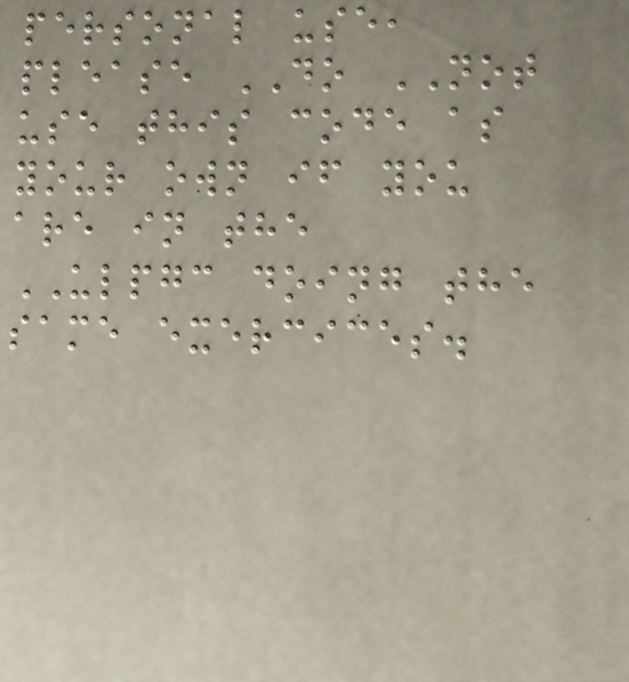personal use,
please DO NOT
use this code as
your own if you
are in the
ULPGC doing the
same exercices.
